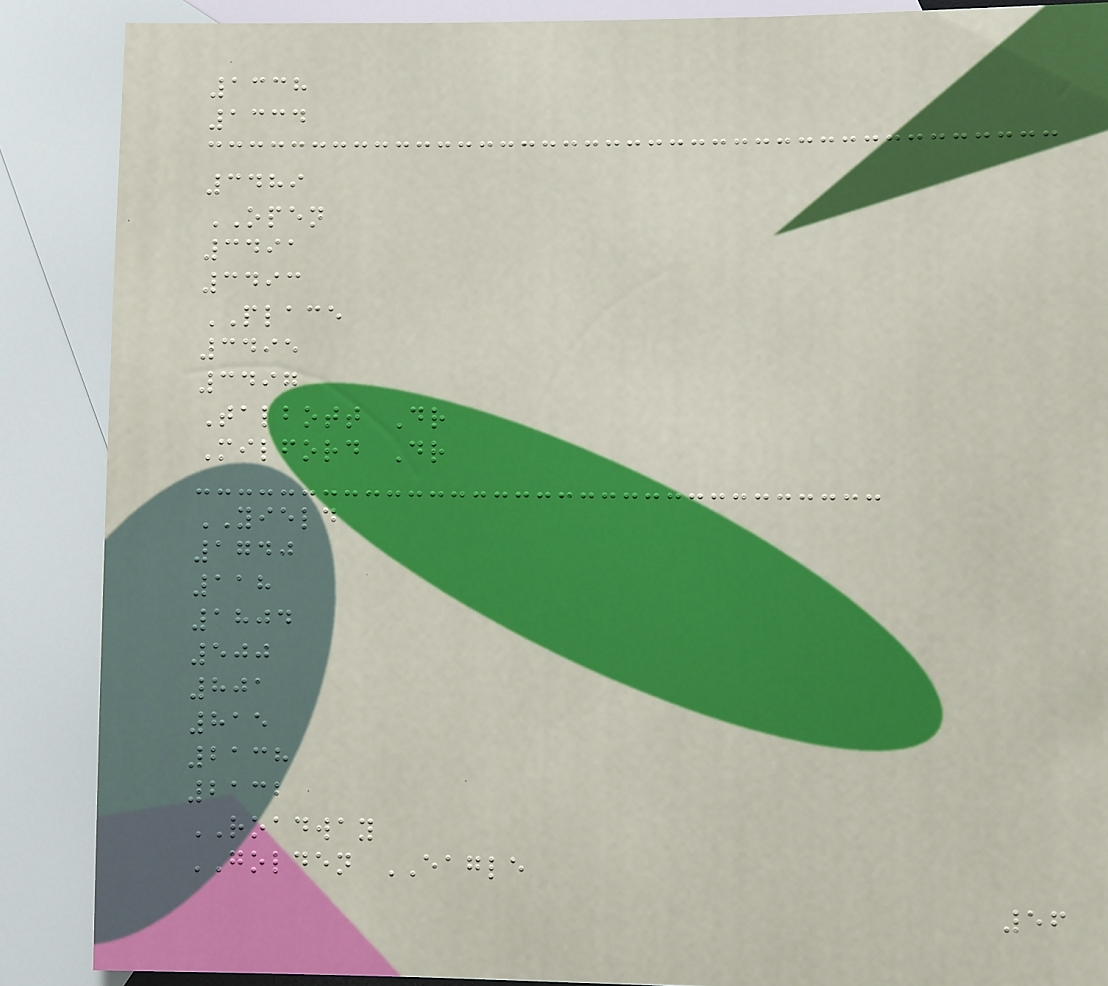1338
1334
3489
OPEN
3491
3493
PLACE
3495
3497
Talbott Dr
Milford Dr
YIELD
1740
118
1804
500
801
815
2138
2132
ROADWAY
GOLDEN EAGLE
56
